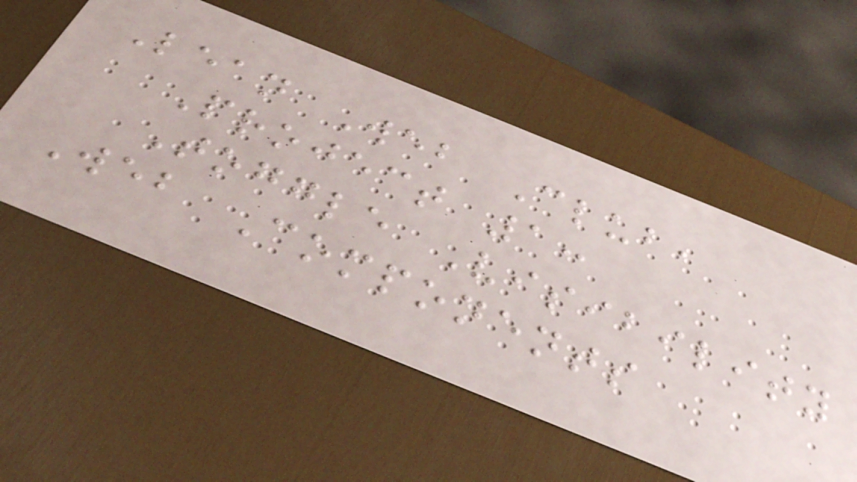Lean Web Club,
Project 1:
Toggle Visibility
Web Components
